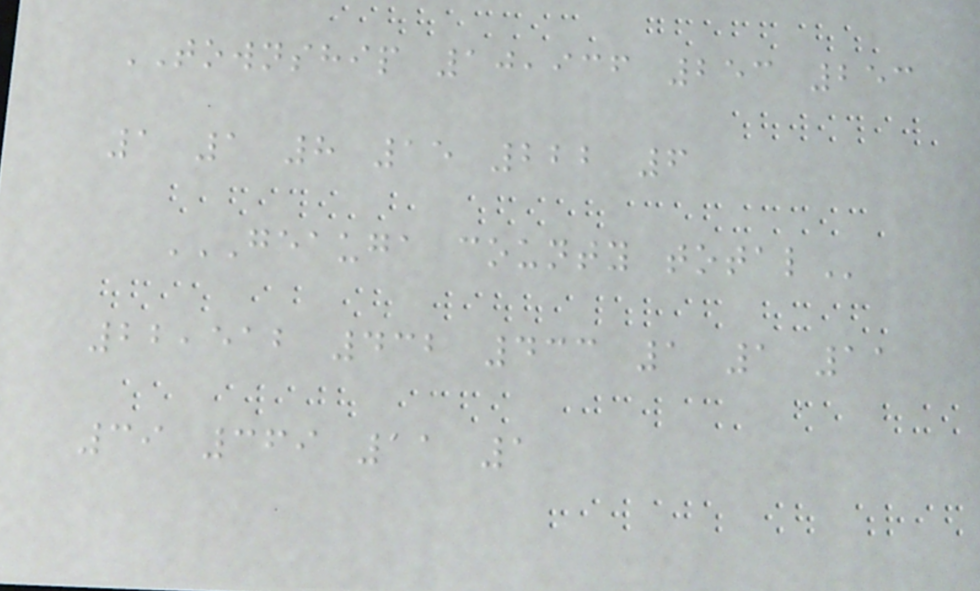TOWNSHIP 10,936 253 253
1 1 8 15 222 6
GEAUGA COUNTY TOTAL
22,512 432 433 1 1 11
39 369 11 1
